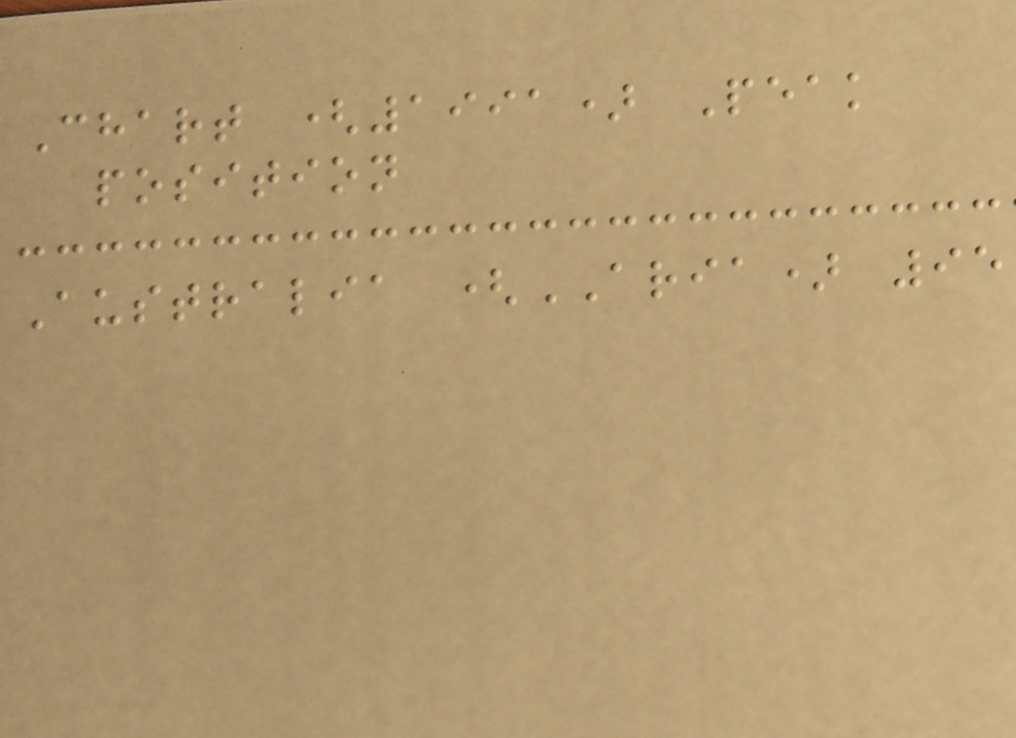Chart (1991) Peak
position
Australia (ARIA) 95
